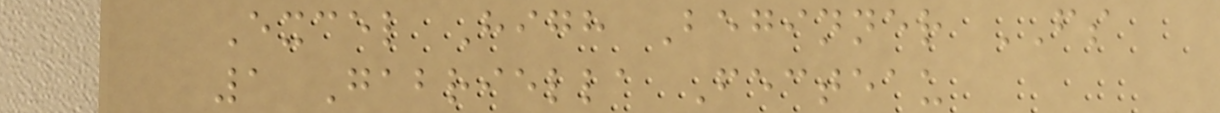Excel High Beginner FS
1 Gabriella Fecteau
